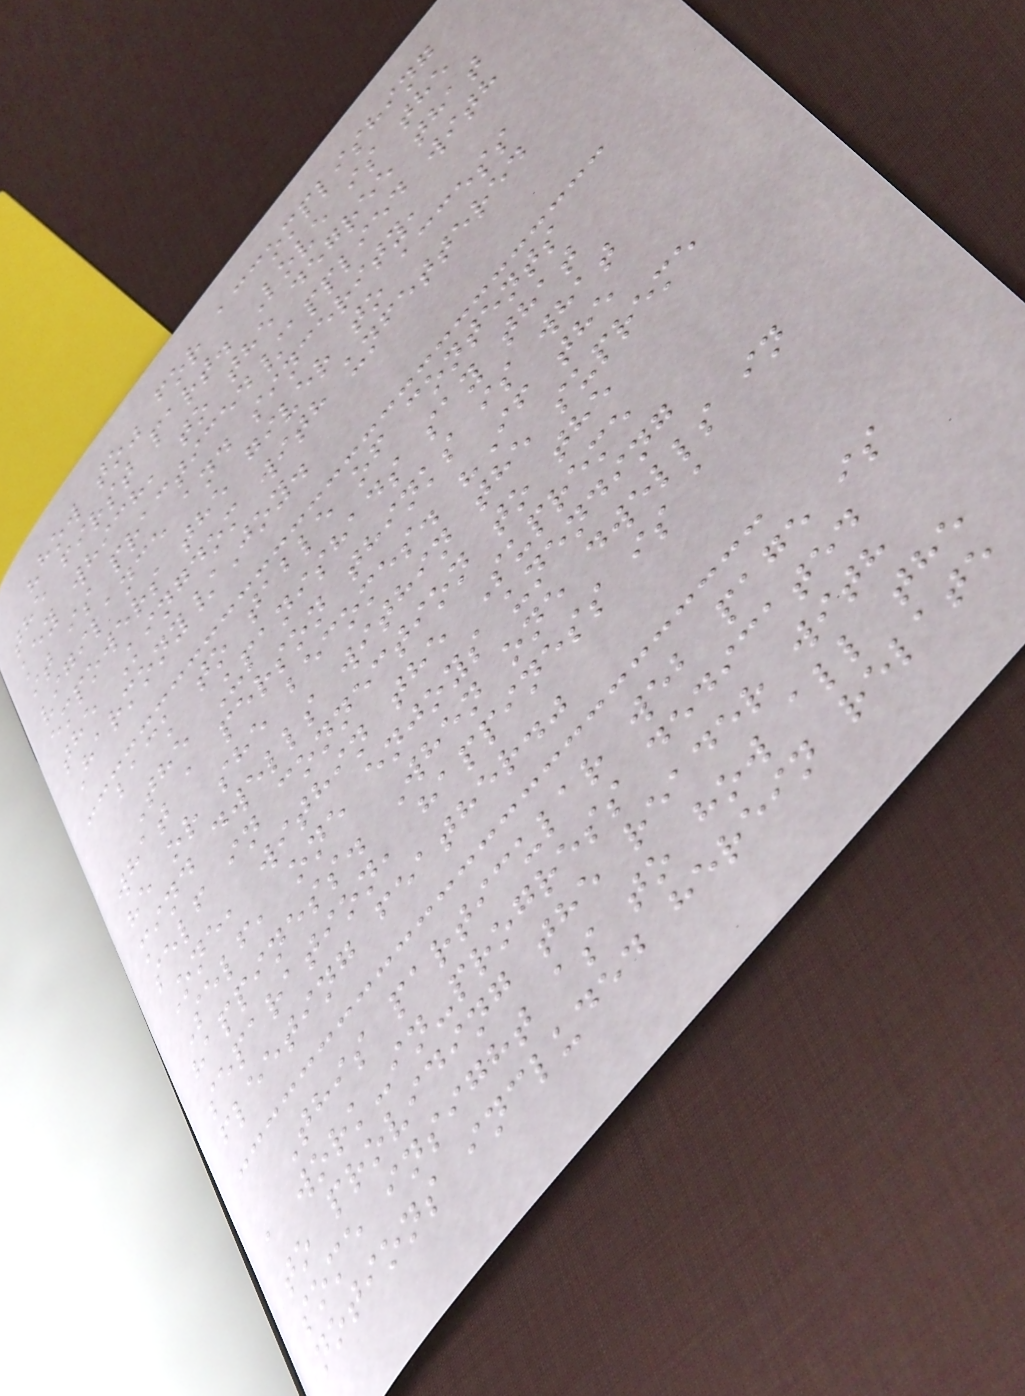"how to" for accomplishing
the first part. Love is the
key which, to the degree that
it is practiced/applied with
vigilance and sincerity,
empowers the giver to access
the Kingdom with unfettered
Harmony/Joy.
back to table of contents
The Upanishads say that
what a person thinks is what
he or she becomes. "If the
mind dwells within the supreme
self in connection to the
One, within the Supreme
Self, one enjoys unending
happiness. When one dwells in
separation, happiness is a
fleeting feather."
This particular web page is
a work-in-progress dedicated
to providing the reader with
some insight as to how all the
notions included herein relate
